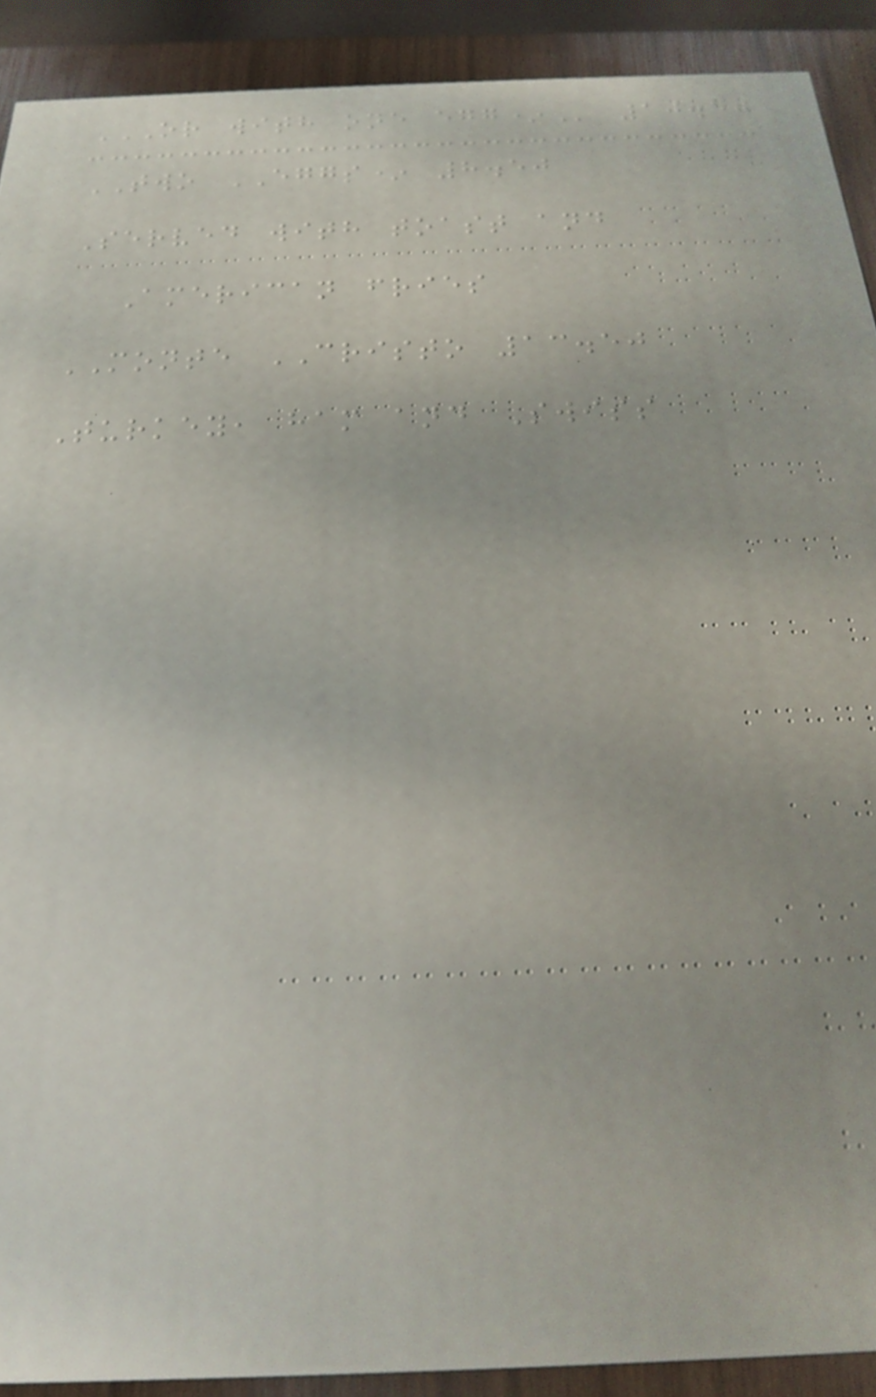OR WITH ONE EGG* 10.50
TWO EGGS* 8.50
Served with toast and
American fries
MONTE CRISTO 13.50
Turkey, ham and Swiss
